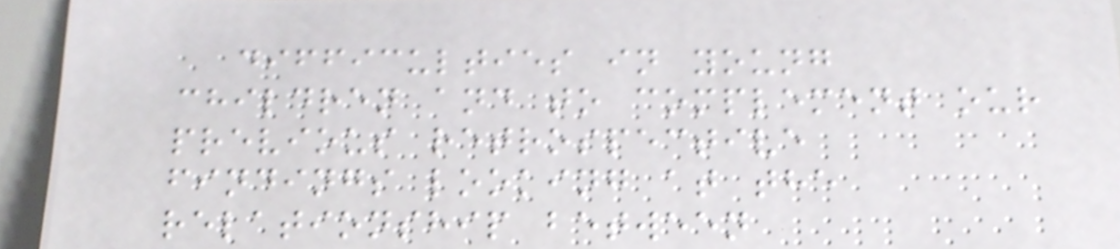difficulties in young
children and to complement our
previous retrospective
findings looking at the
relationship between
